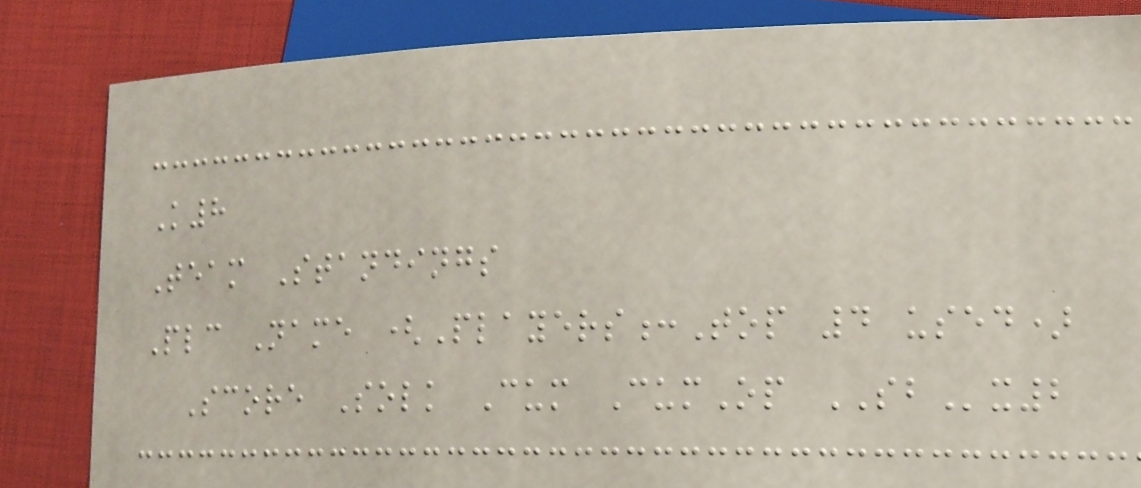K8
Team Standings
Plc Name (Players:Top 4 used)
Score Solk Cum CumOp SBx2
